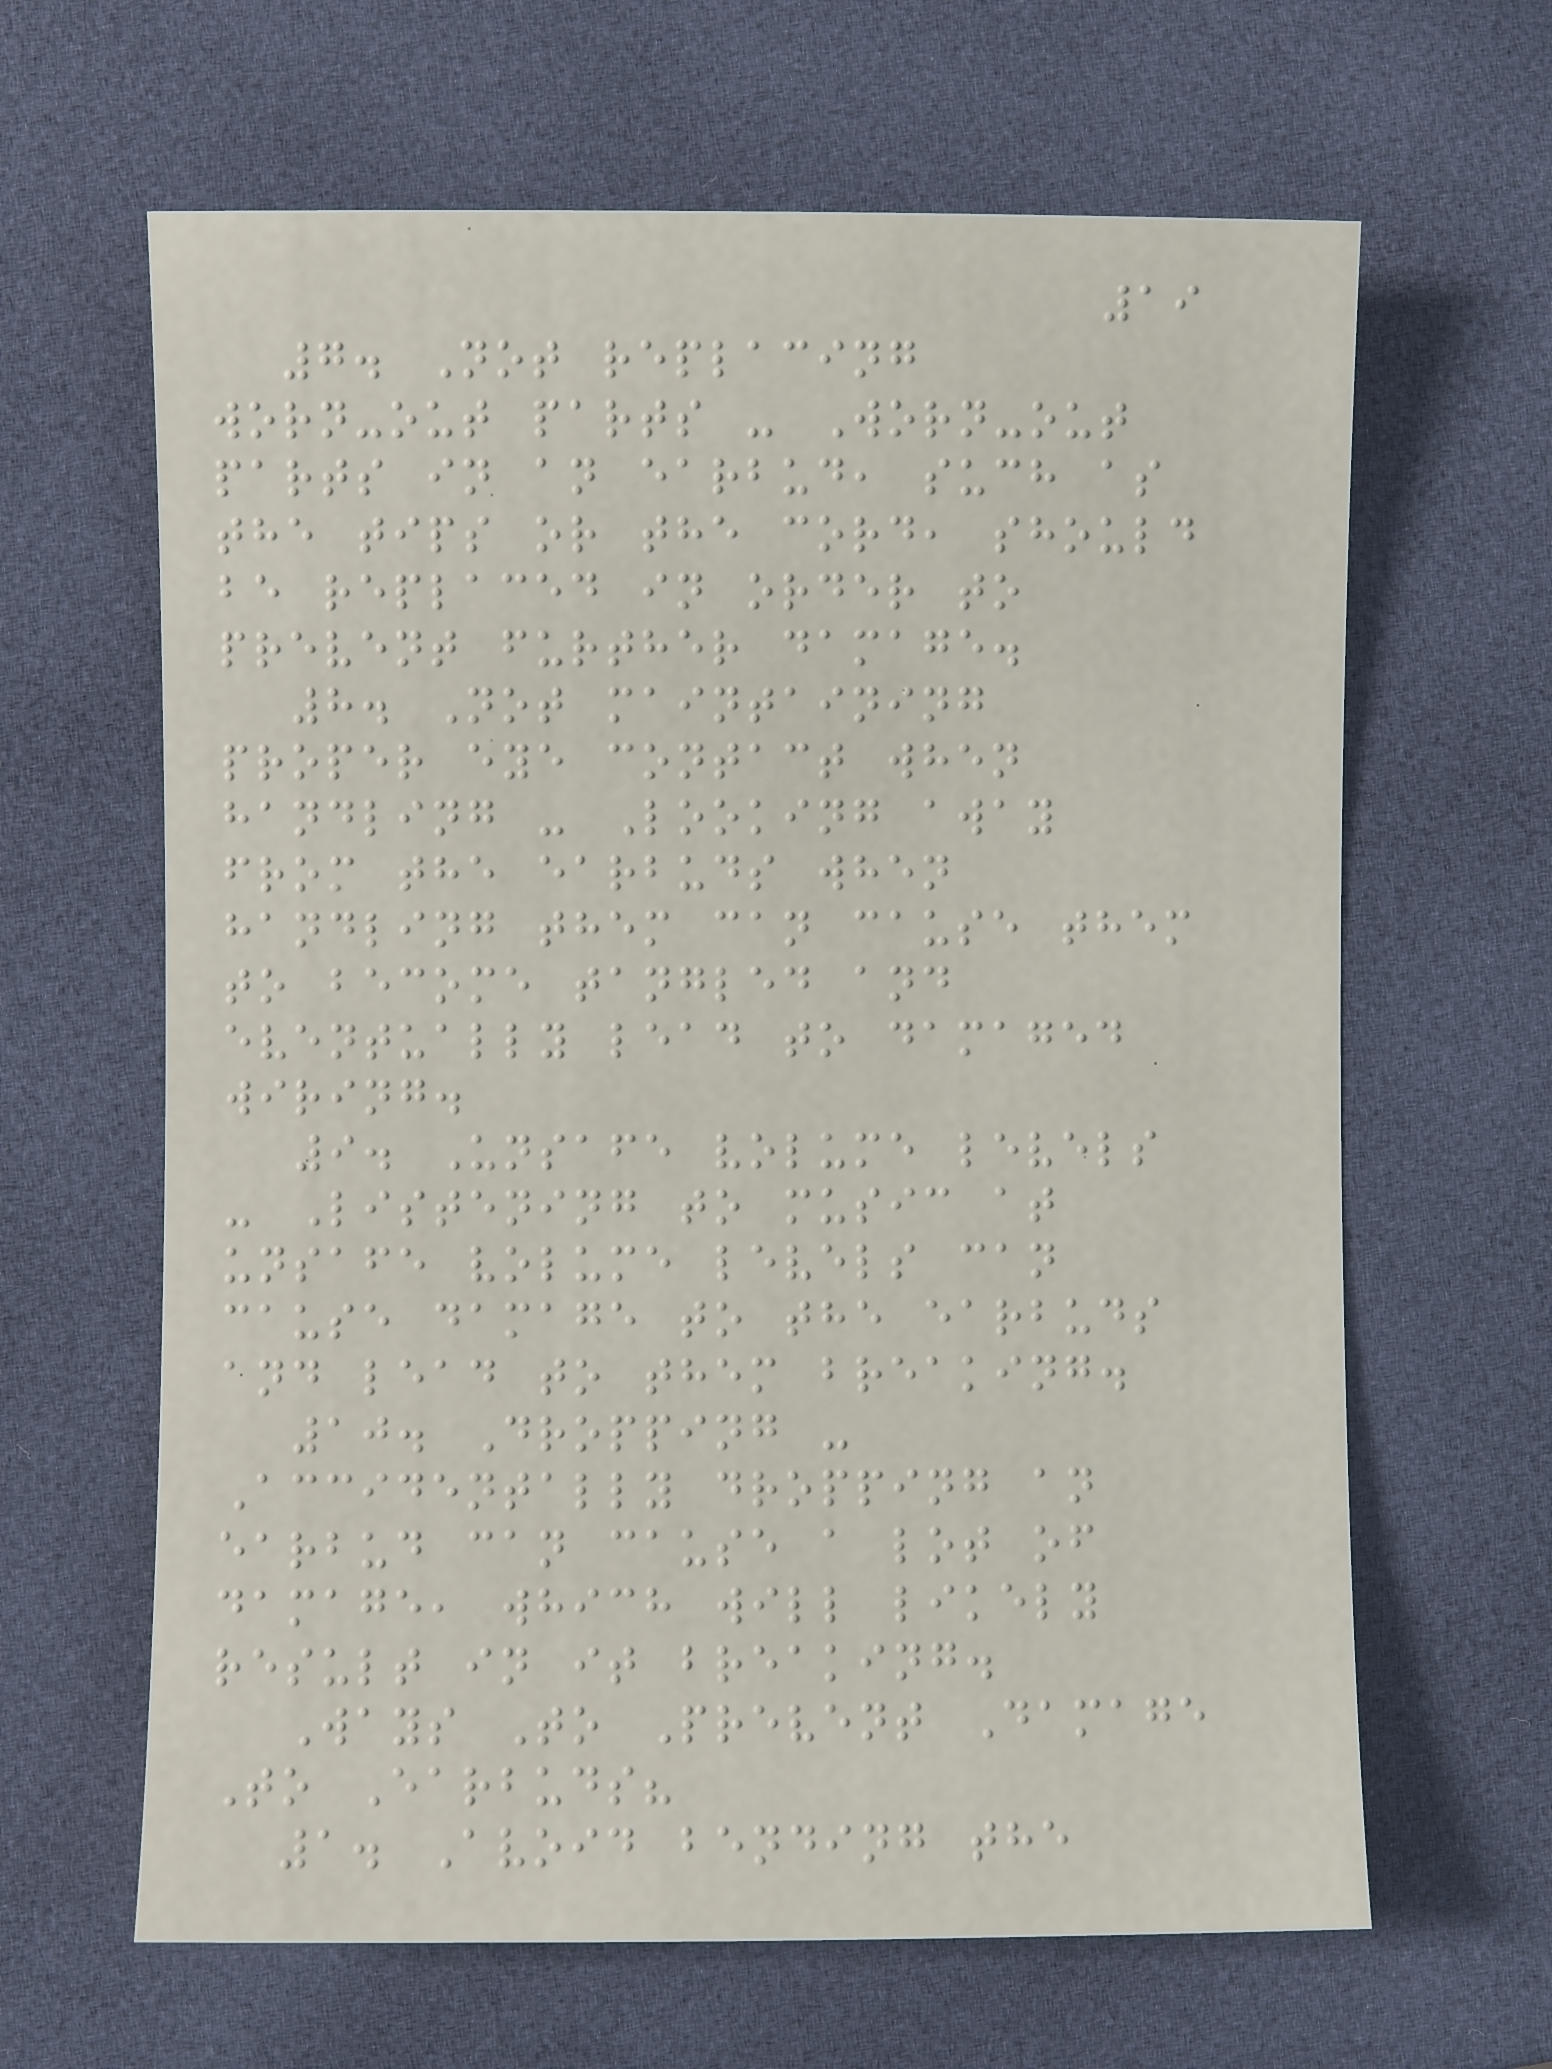19
7. Not replacing
worn-out parts - Worn-out
parts in an earbud, such as
the tips or the cord, should
be replaced in order to
prevent further damage.
8. Not maintaining
proper eye contact when
handling - Looking away
from the earbuds when
handling them can cause them
to become tangled and
eventually lead to damaged
wiring.
9. Unsafe volume levels
- Listening to music at
unsafe volume levels can
cause damage to the earbuds
and lead to them breaking.
10. Dropping -
Accidentally dropping an
earbud can cause a lot of
damage, which will likely
result in it breaking.
Ways To Prevent Damage
To Earbuds?
1. Avoid bending the
